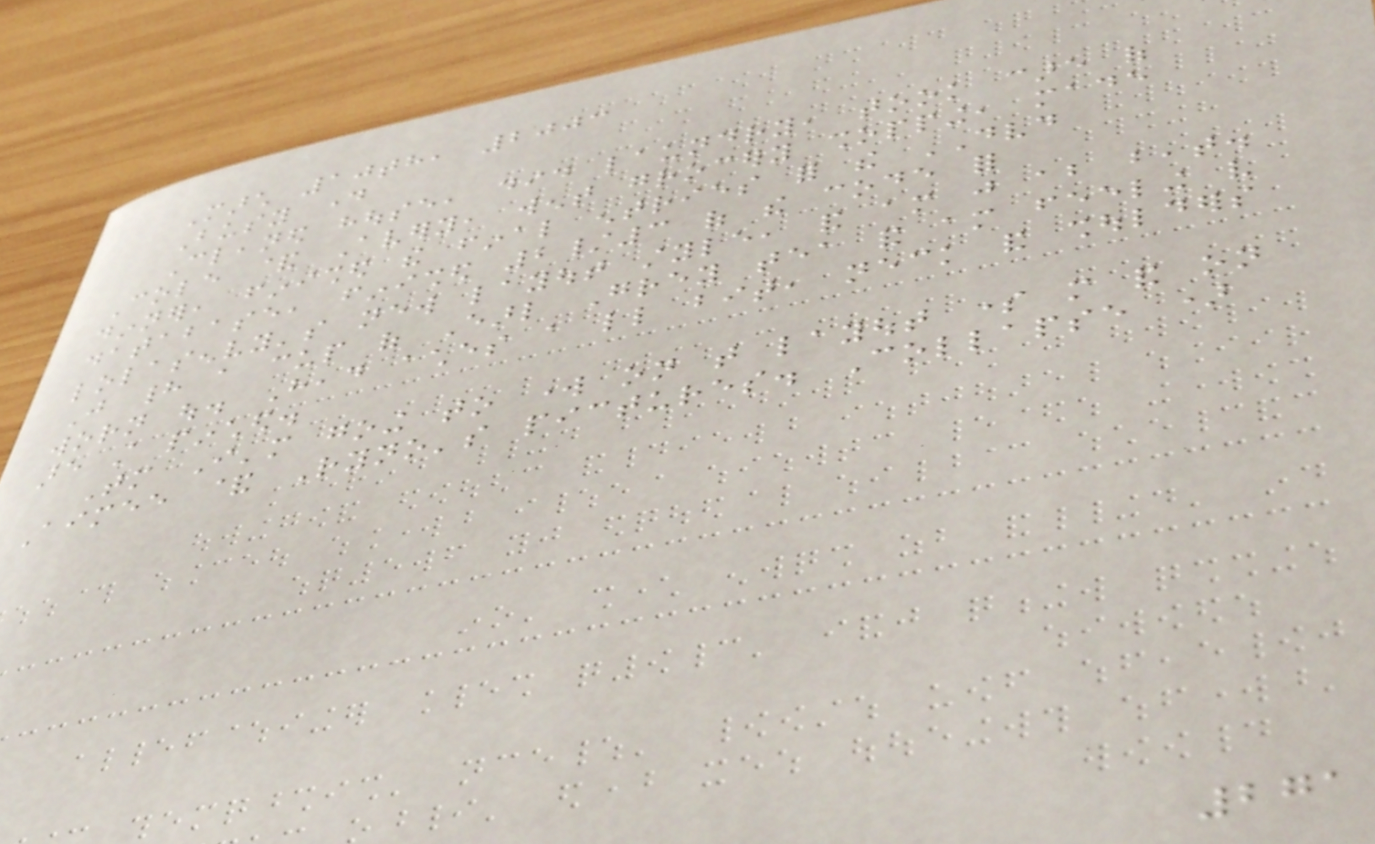March 10th, 2003
Busy day
Cleaned house, did laundry, took care of
Cole & Avery, went grocery shopping, made
dinner, finished the final entries for the DVD
database, finished 2/3 of the code for
lolasenvy's new layout style, and am just about beat.
Just had a cup of Earl Grey tea and am feeling very
worn out. Head aches a little bit, neck and shoulders
are still pinched.
Tomorrow I'm going to work on that layout some more and on
Aimee & Ryno's pictures. Collapse )
271
